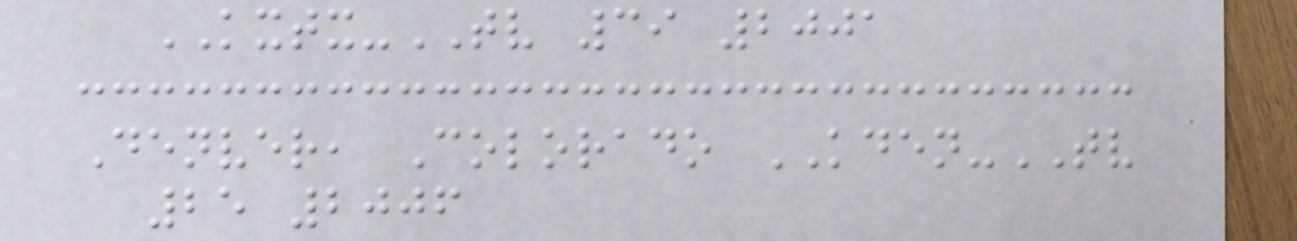KXTX-TV 39 2001
Denver, Colorado KDEN-TV
25 2006
